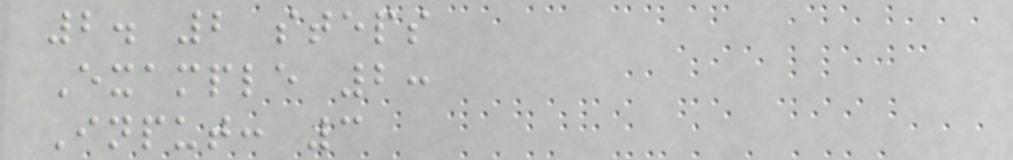2. 2 steps
Example 2:
Input: 3
